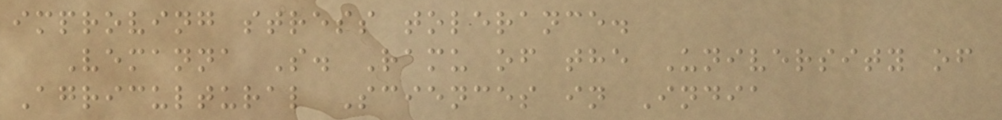improving stress tolerance.
Vemanna S. Ramu of the University of
Agricultural Sciences in India
